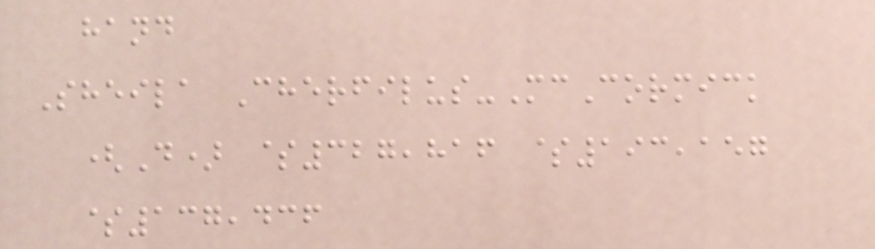hand
Sheila Cherfilus-McCormick
(D) $327,816 $193,157
$137,436
